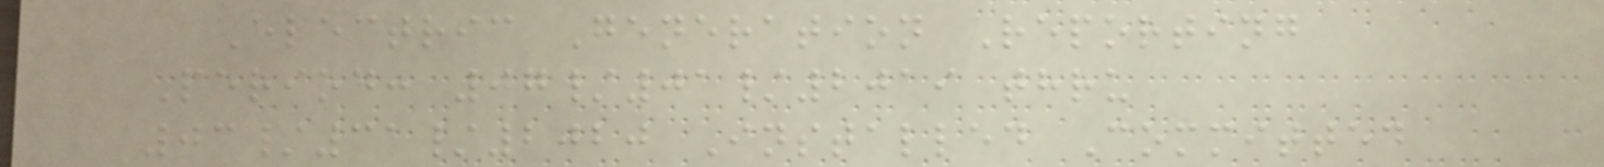Electric Generation Reporting
Period: 07/01/2019 thru
03/31/2020 Installed Committed
